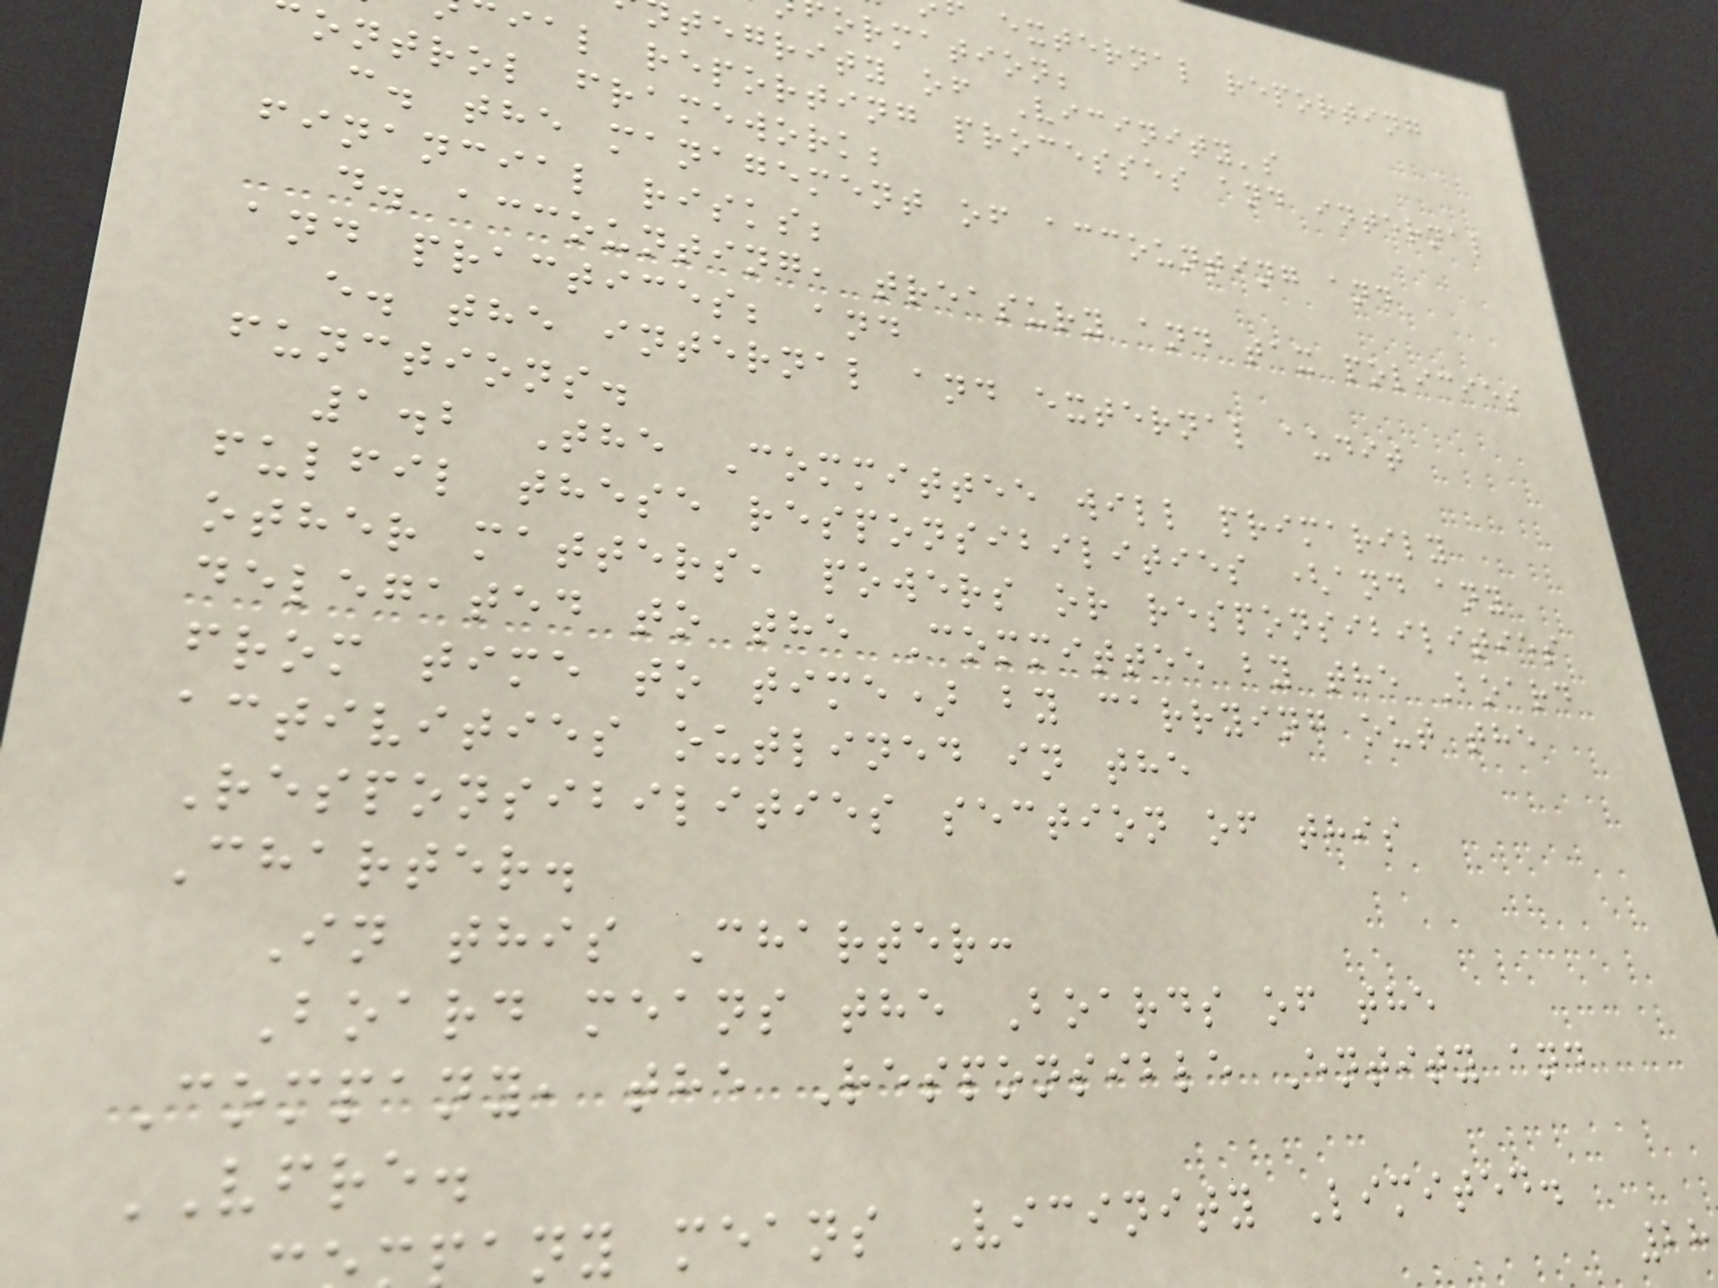external reporting
ormation;
tegrity of Vicinity's
ial reporting processes and internal
ontrol framework;
c. the management of accounting and
financial risks;
d. accounting, treasury and tax policies
and practices; and
e. the internal and external audit
functions.
1.2 The Committee will primarily
fulfil these responsibilities (and any
other matters, powers or responsibilities
delegated to the Committee by the Board
from time to time) by carrying out the
activities outlined in the
Responsibilities section of this
Charter.
In this Charter:
Board means the Boards of the
Company, the Responsible Entity and
VFRE.
any means Vicinity Limited.
